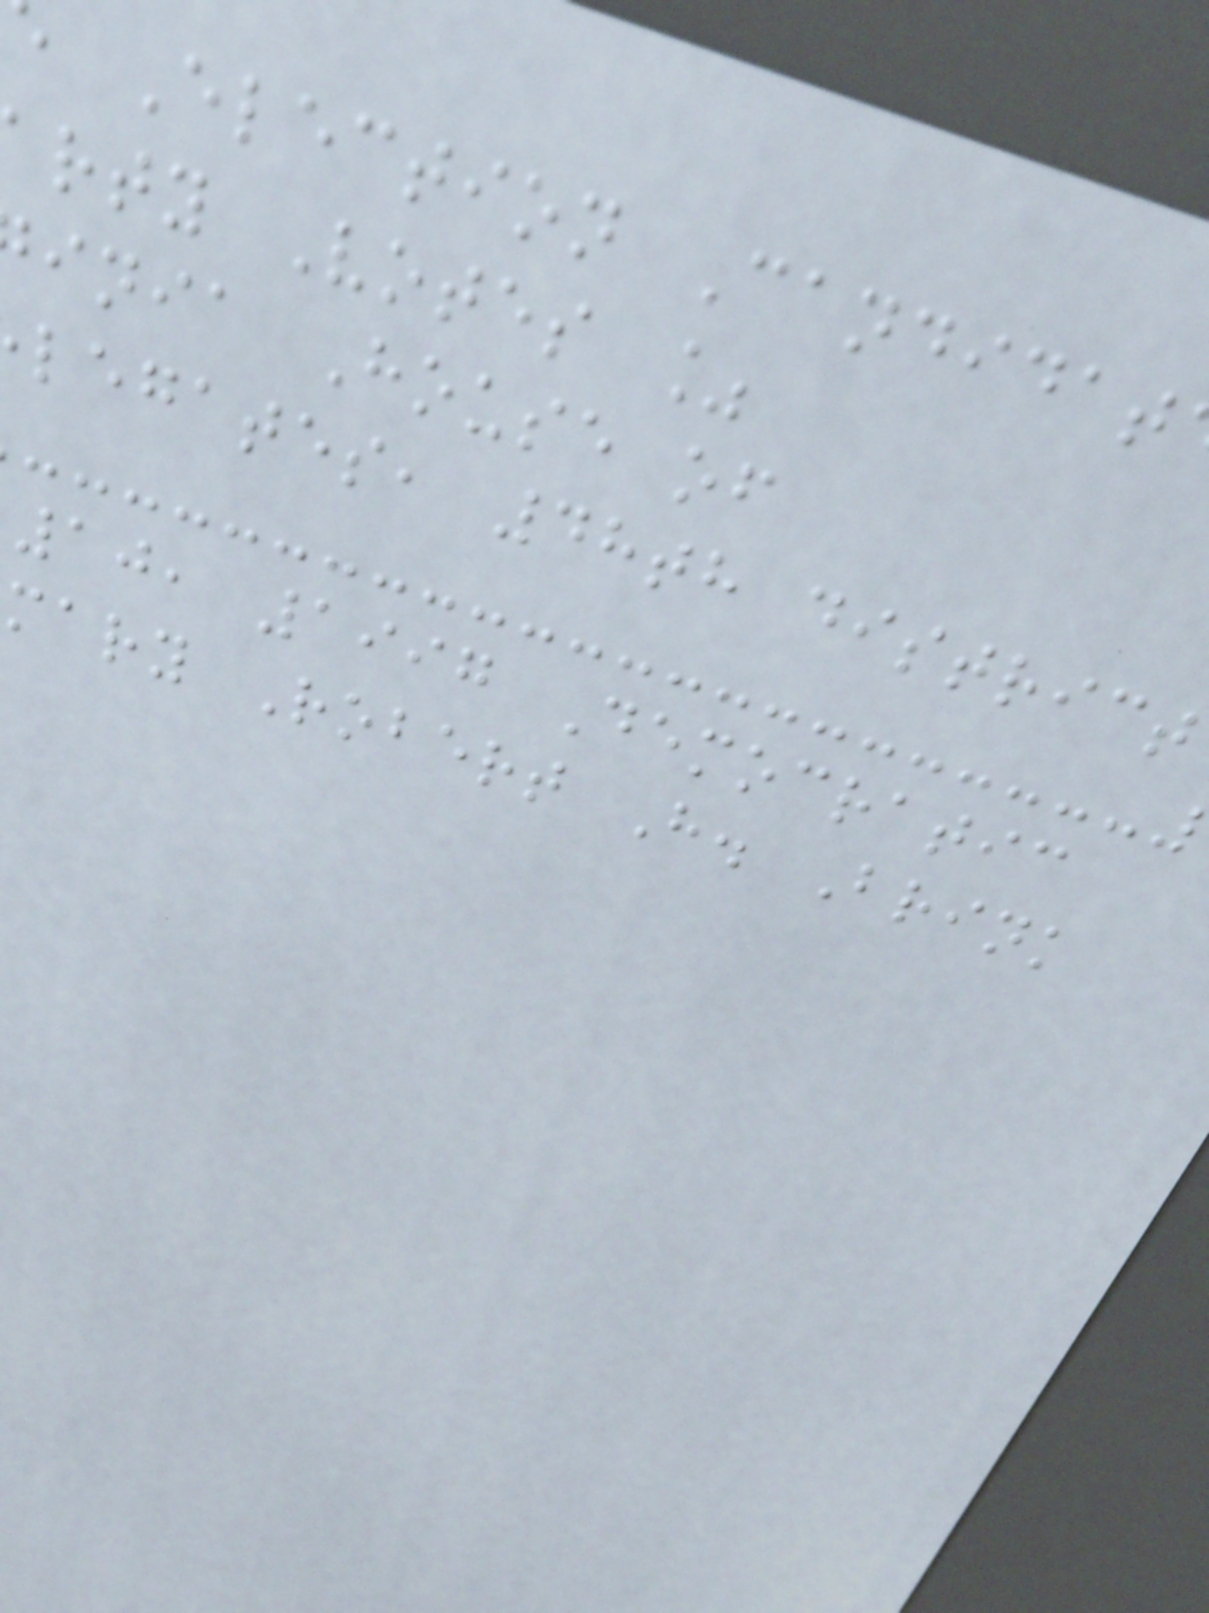Election Candidat
rty Votes %
inia House of
legates, 48th district
10, 1997 Democratic
mary Robert H. Brink
